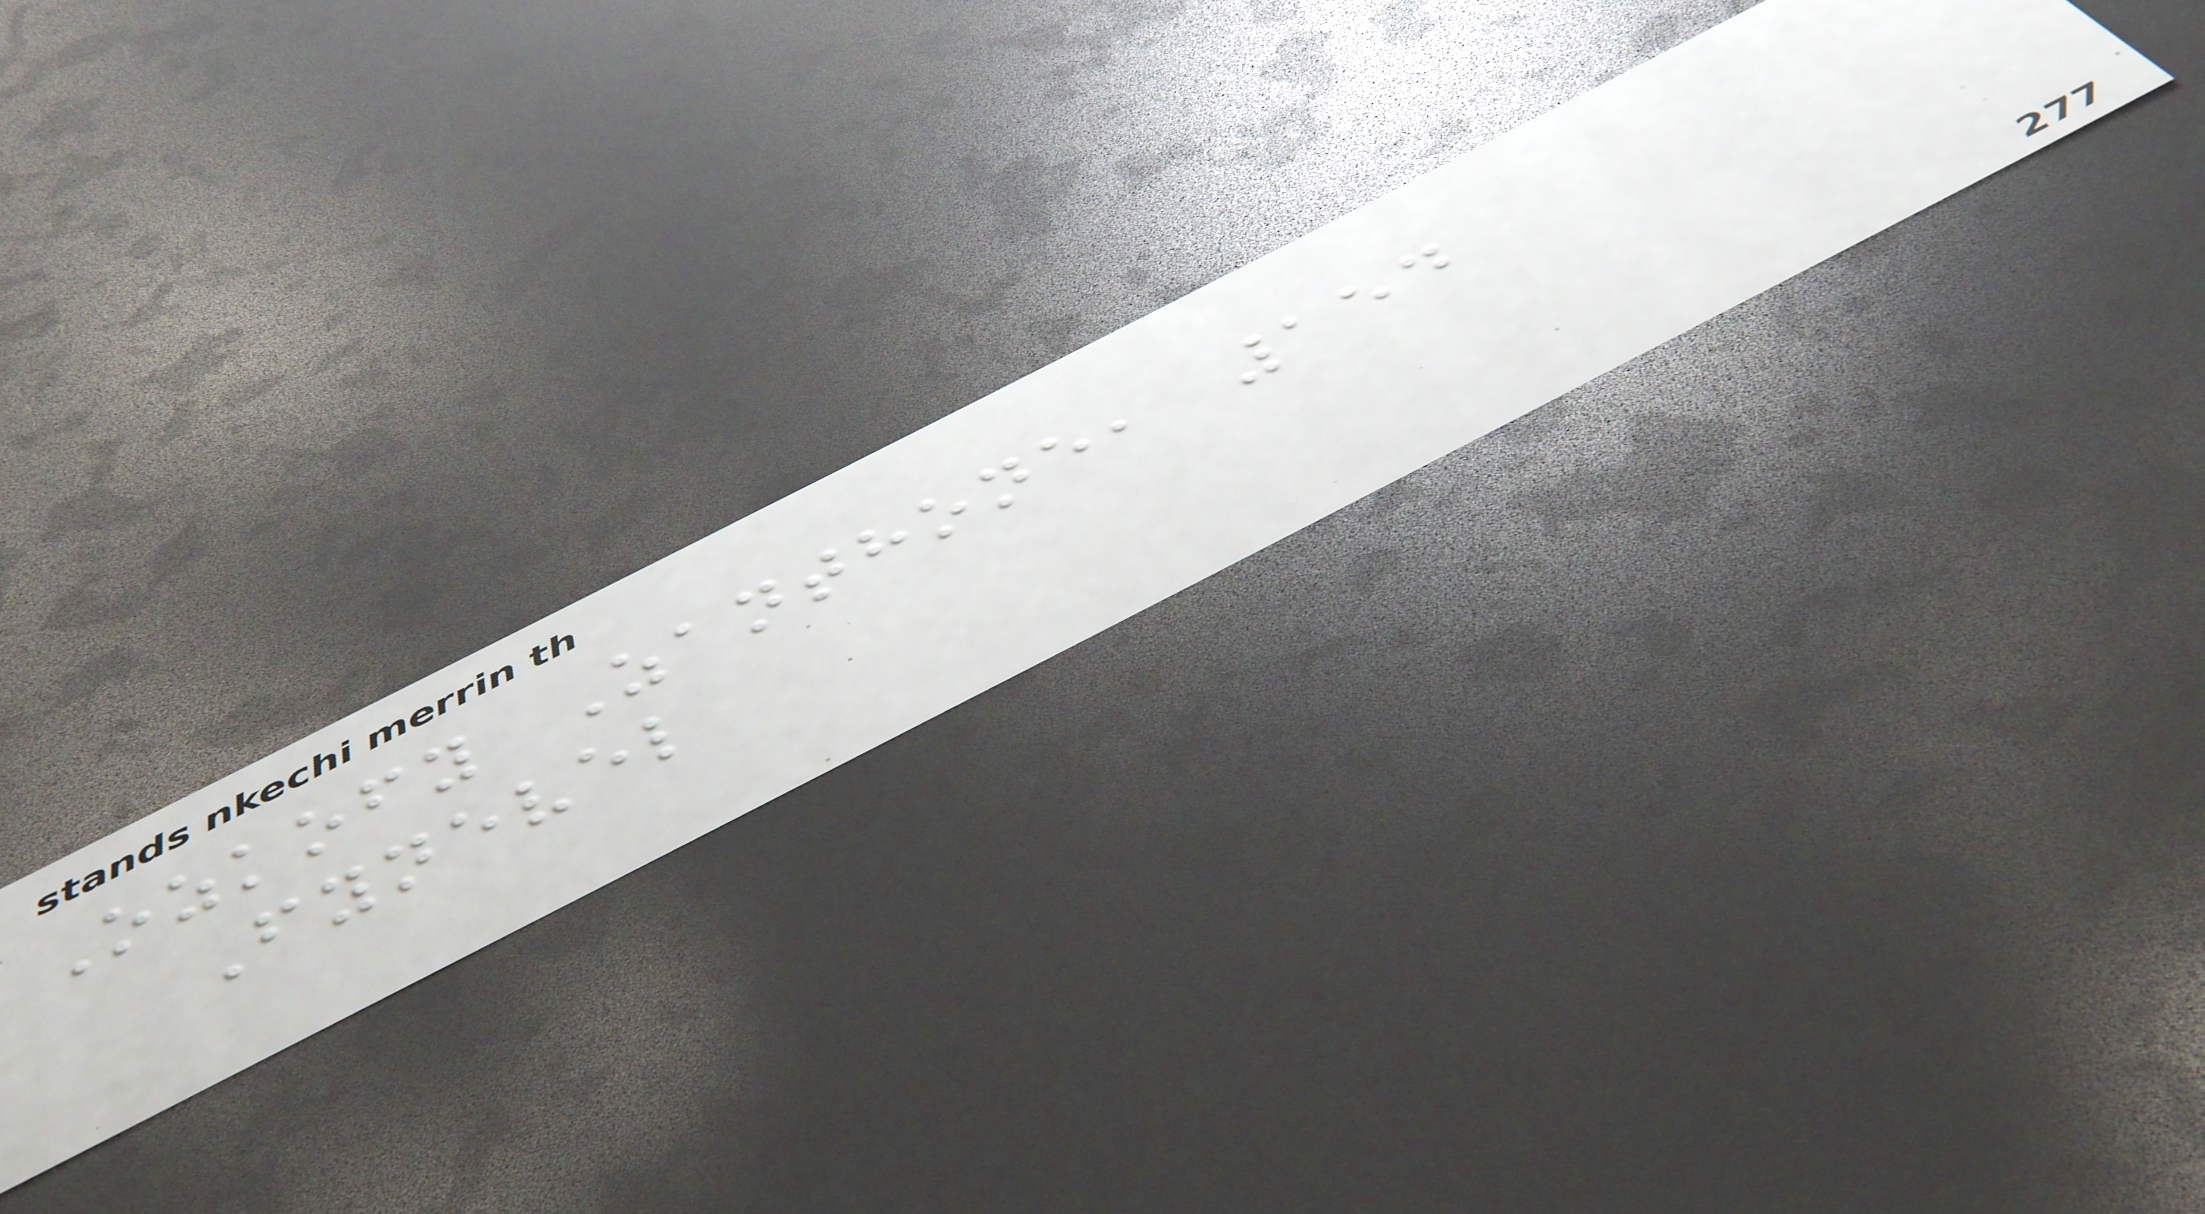Ozkofy Zanthone, 154
Fynevel
